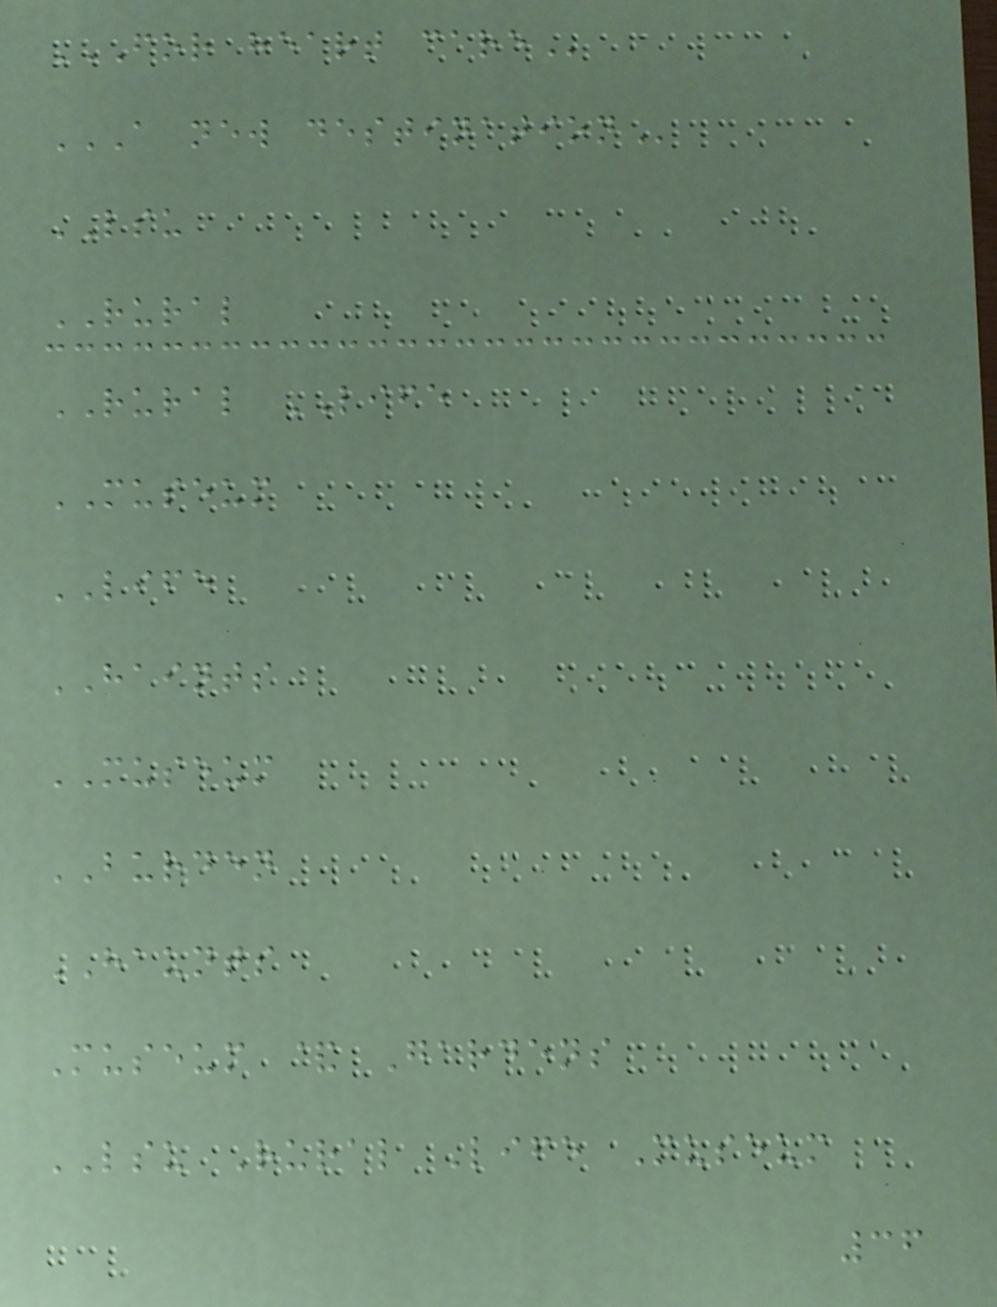FOR HEART CARE
A NEW DESTINATION
LSU
RURAL
RURAL LIFE
MUSEUM
LIFE
HAINTS
MUSEUM
BURDEN
HAUNTS
Museum & Gardens
LSU Rural Life Museum
36
